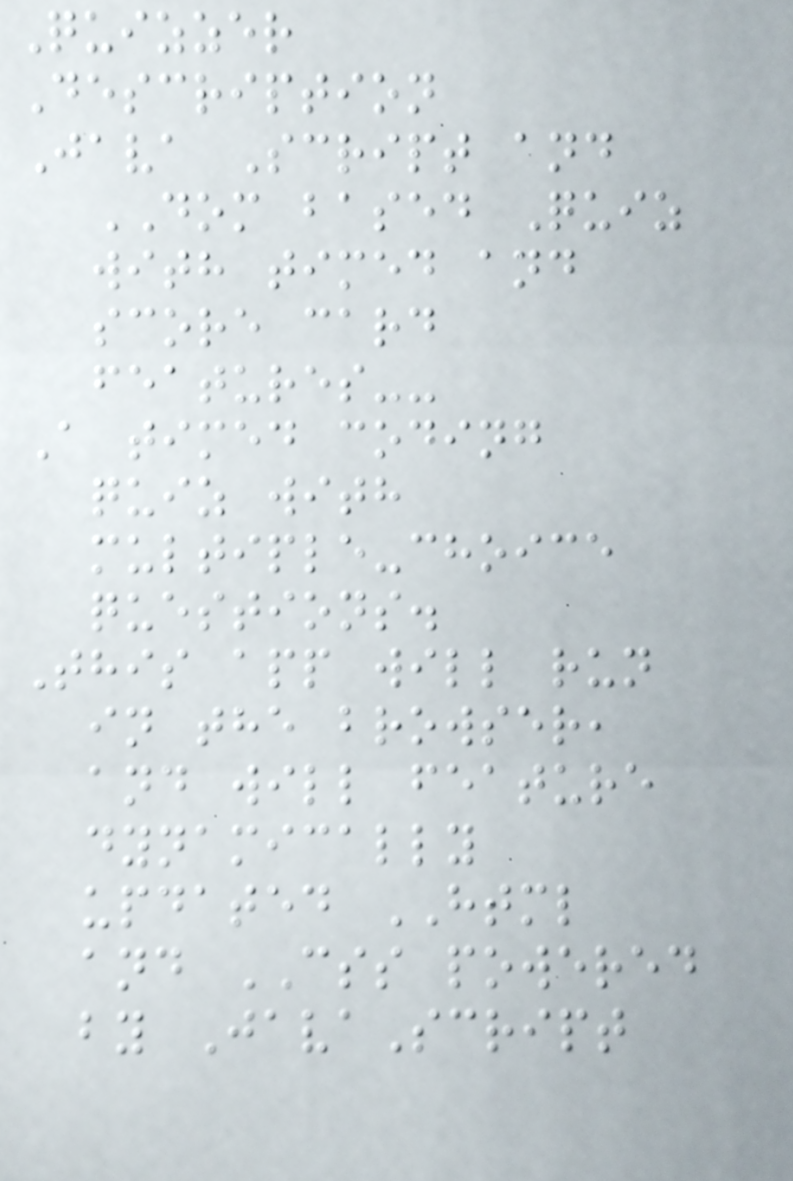Quizzer
Description
Java Script and
DOM based Quiz
with timed and
score card
features--
A timed coding
quiz with
multiple-choice
questions.
This app will run
in the browser,
and will feature
dynamically
updated HTML
and CSS powered
by JavaScript
